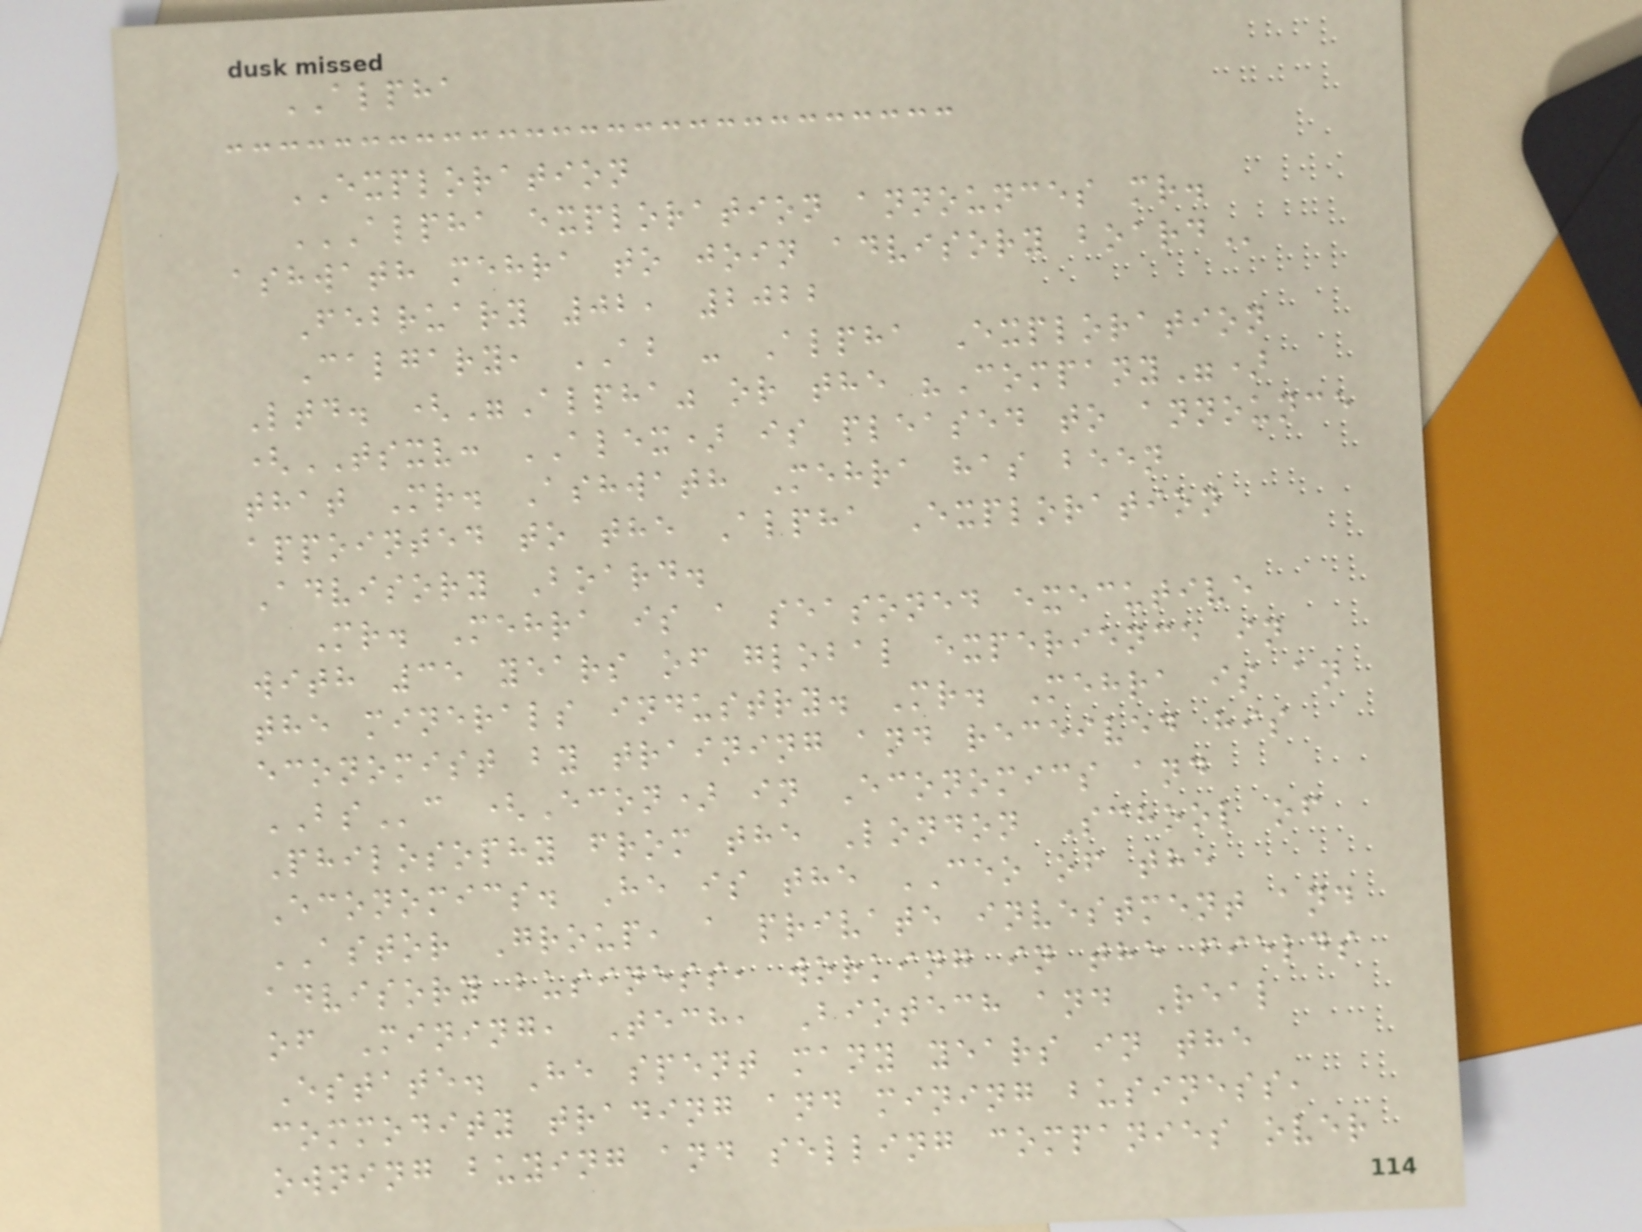ALPHA
EXPLORATION
ALPHA EXPLORATION ANNOUNCES MR.
ASHWATH MEHRA TO JOIN ADVISORY BOARD
February 02, 2022
Calgary, AB - Alpha Exploration
Ltd. ("Alpha" or the "Company")
(TSXV: ALEX) is pleased to announce
that Mr. Ashwath Mehra has been
appointed to the Alpha Exploration
Advisory Board.
Mr. Mehra is a seasoned executive
with 35 years of global experience in
the minerals industry. Mr. Mehra is an
economist by training and received his
BSc (Econ) in Economics and
Philosophy from the London School of
Economics. He is the CEO of the
ASTOR Group, a private investment and
advisory business, working in the fields
of Mining, Tech, Biotech and Real
Estate. He spent many years in the
commodity trading and mining business,
owning buying and selling companies over
